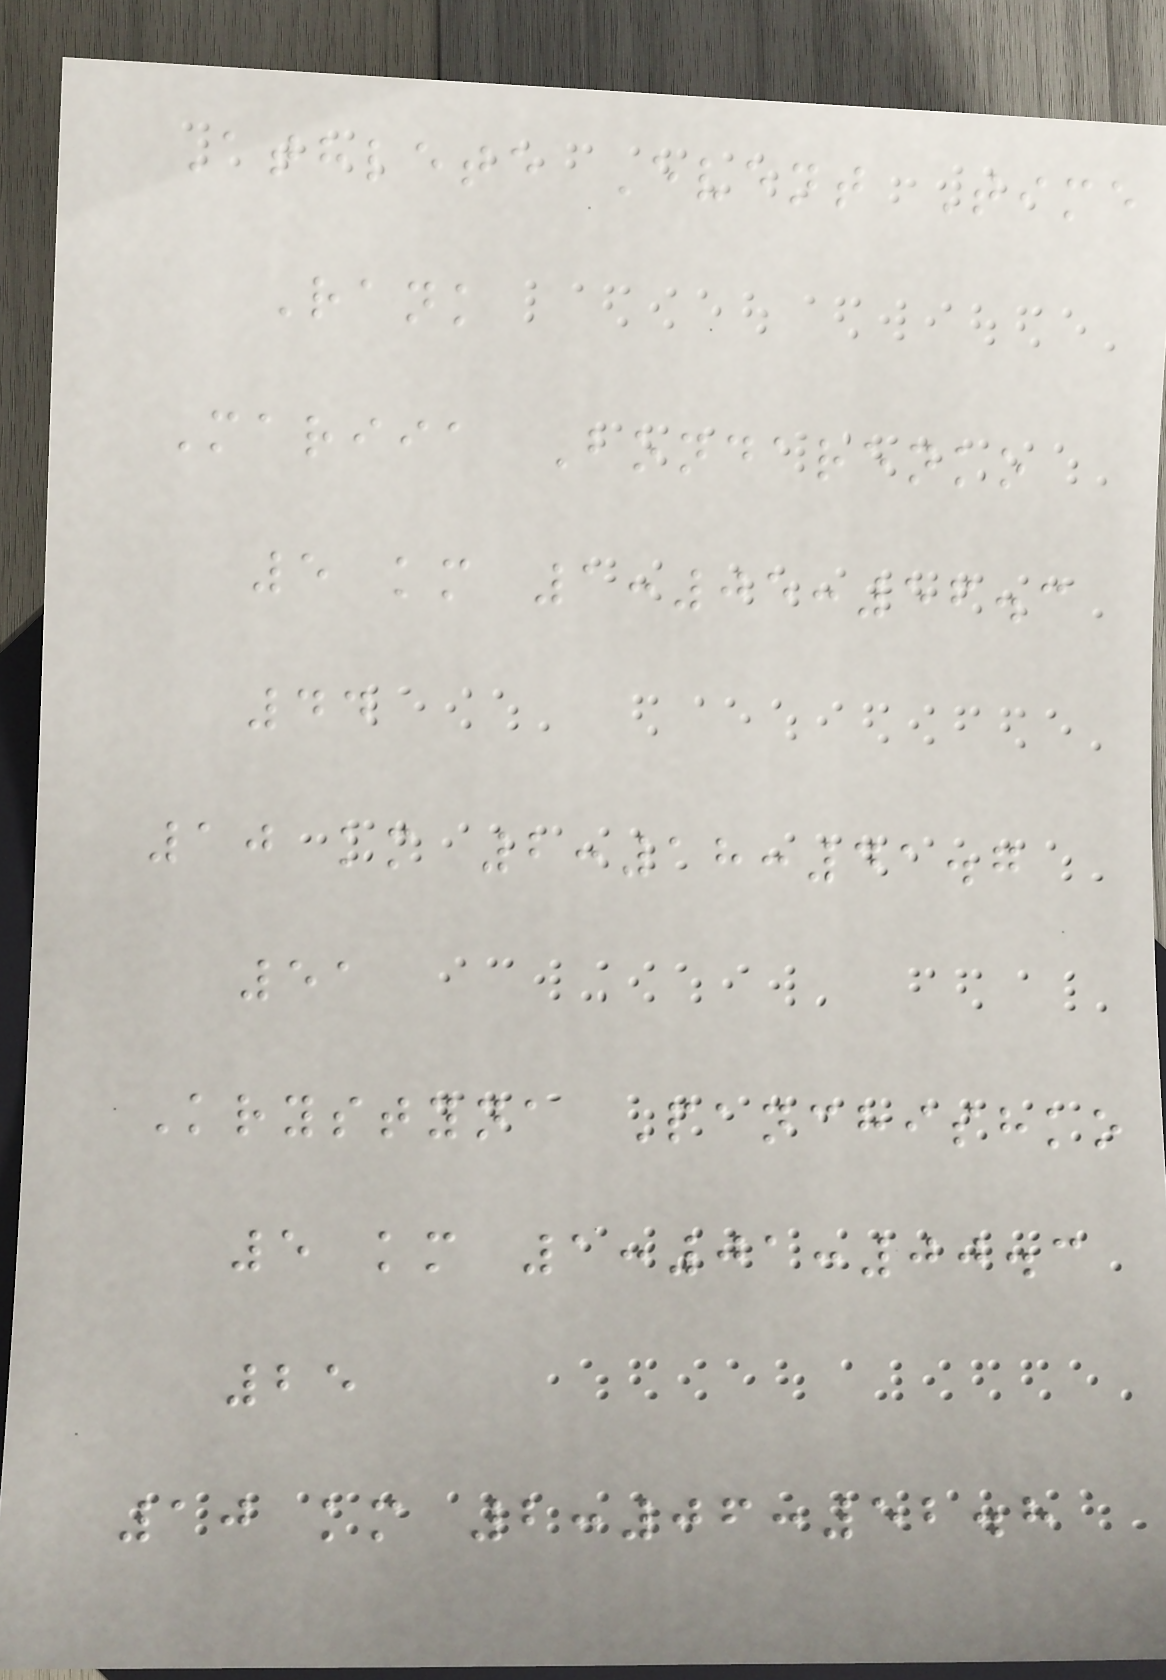Athlete Event Time
Rank
Mariia Bondarenko
5 km 1:05:56.3
44
10 km 2:18:41.7
51
Krystyna Panchishko
5 km 1:01:00.3
25
10 km 2:06:52.8
